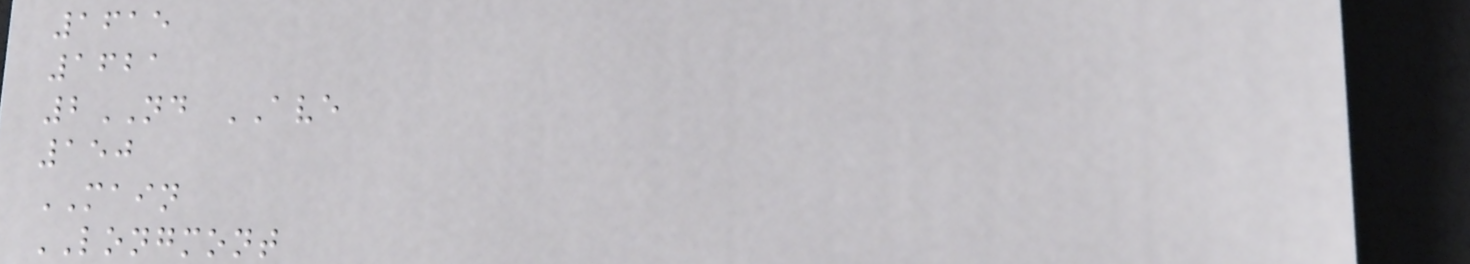1615
1621
2ND AVE
150
MAIN
LONGMONT
